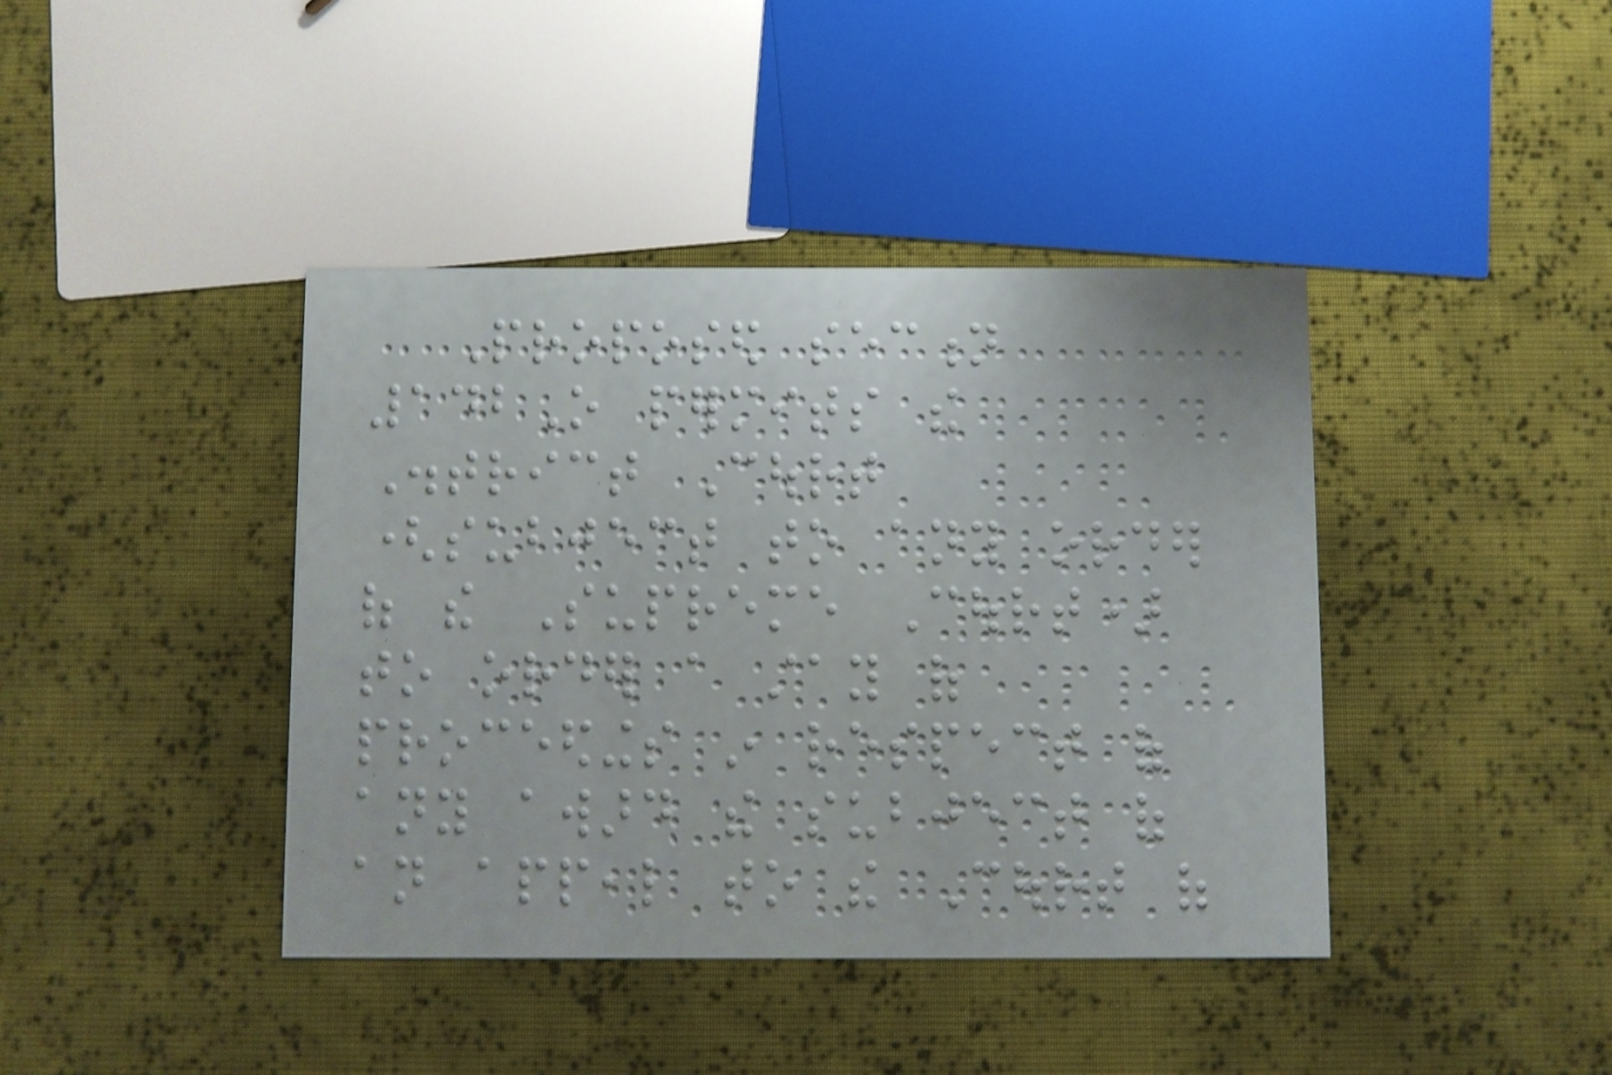Proposed section
142O permits the
District Court
(subject to any order
of the Supreme Court)
to order a stay of
proceedings in respect of
any award the subject of
an appeal to the Court of
